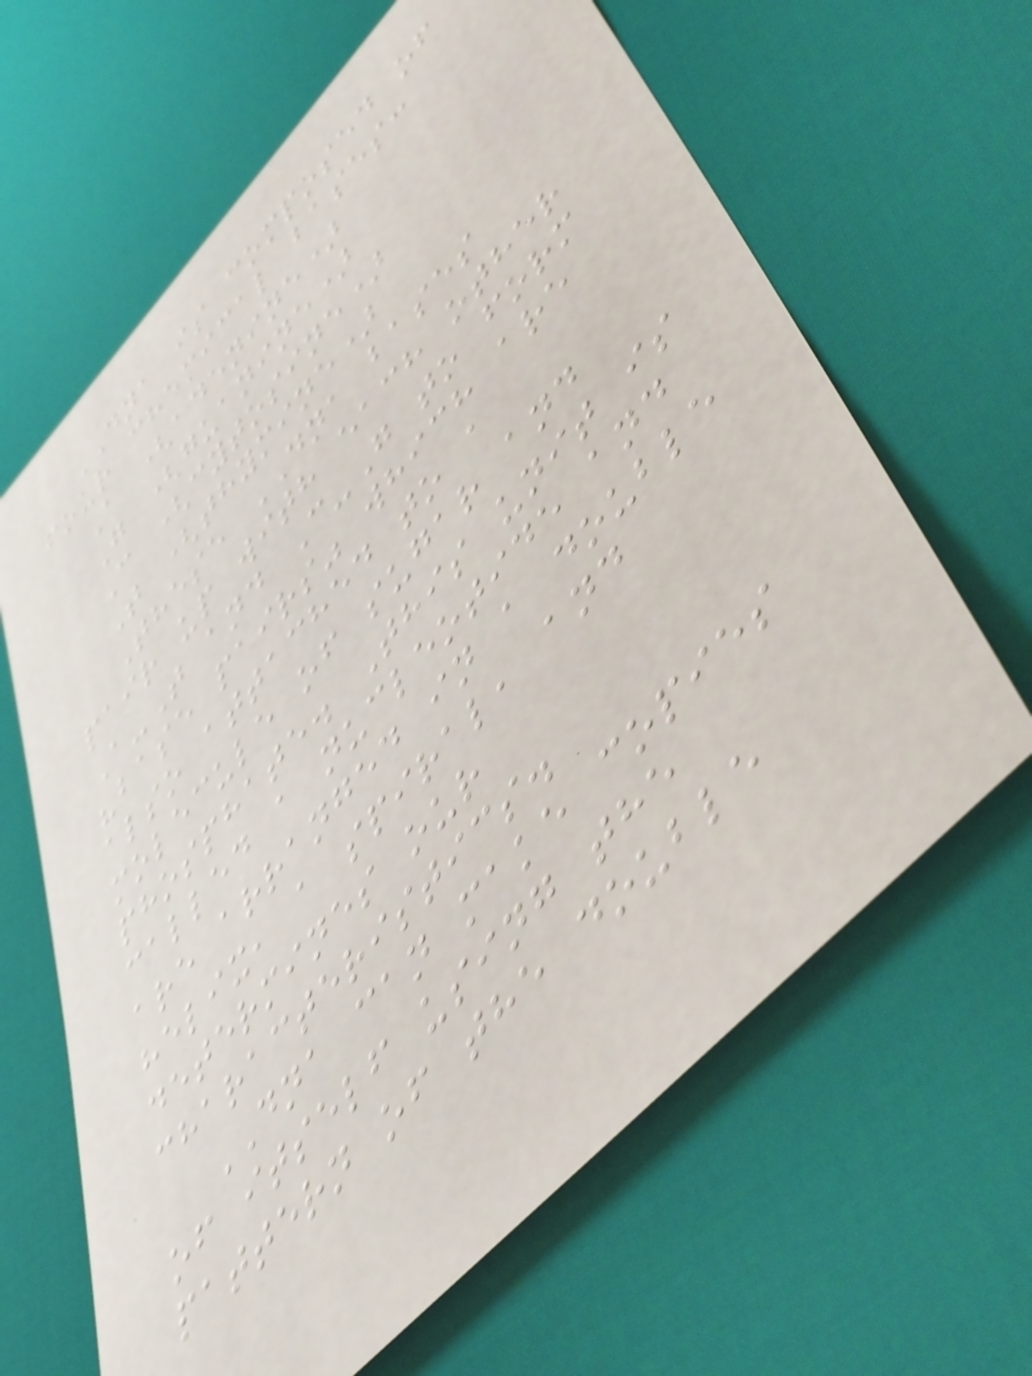DNA is composed of
four chemical bases:
A (adenine)
G (guanine)
C (cytosine)
T (thymine)
These DNA bases
pair up with each other
A-T and C-G to form
"base pairs" which are
also attached to a
molecule of sugar and
phosphate. This unit is
called a nucleotide and
are arranged in a double
helix, a spiral, and
determines our
characteristics.
DNA can make copies
of itself using the
pattern of the double
